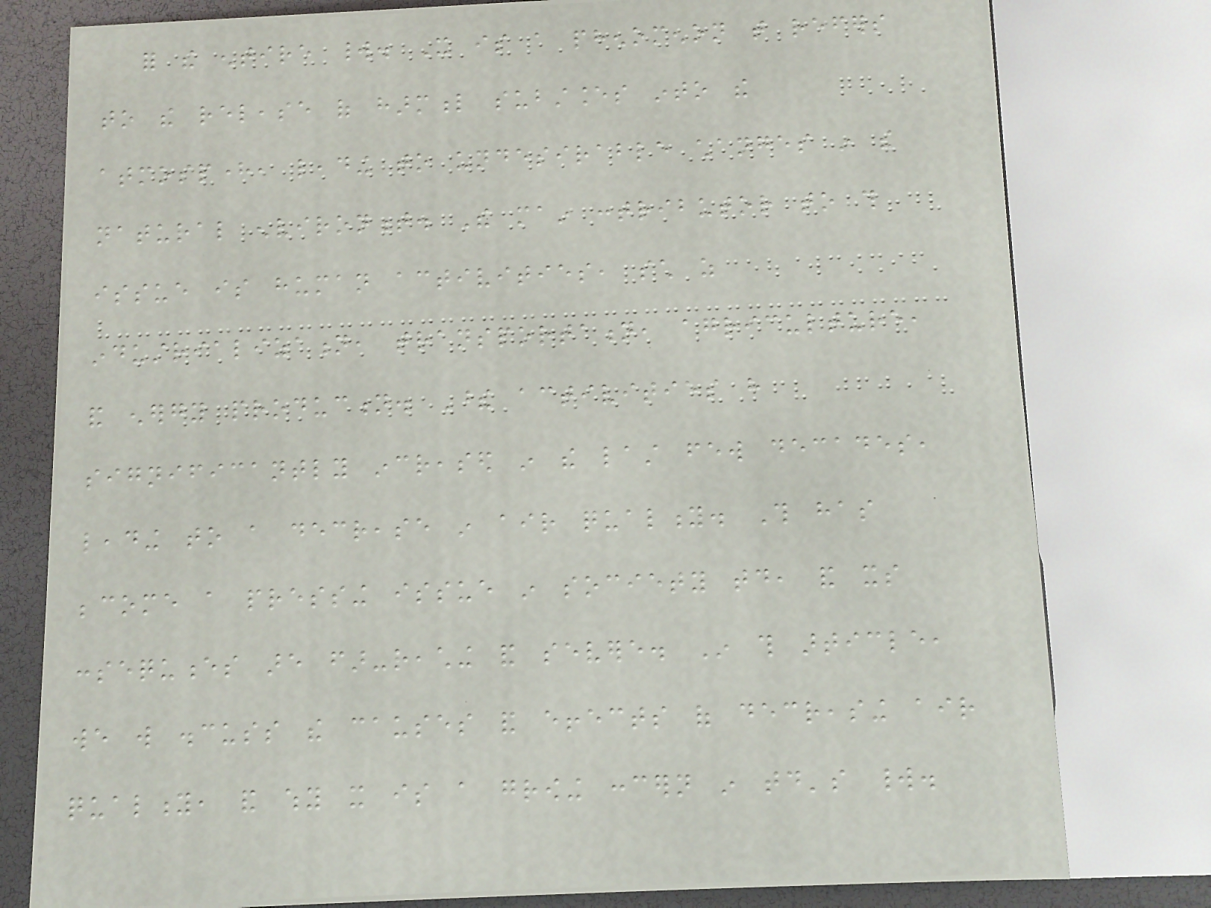for the entire world. It is a phenomenon that refers
to the release of harmful substances into the
atmosphere, leading to undesirable changes in the
natural environment. The main contributor to this
issue is human activities, such as
industrialization, transportation, agriculture,
and energy production. These activities have
significantly increased in the last few decades,
leading to a decrease in air quality. This has
become a pressing issue in society today, and its
consequences are far-reaching and severe. In this article,
we will discuss the causes and effects of decreasing air
quality, and why it is a growing concern in today's world.
